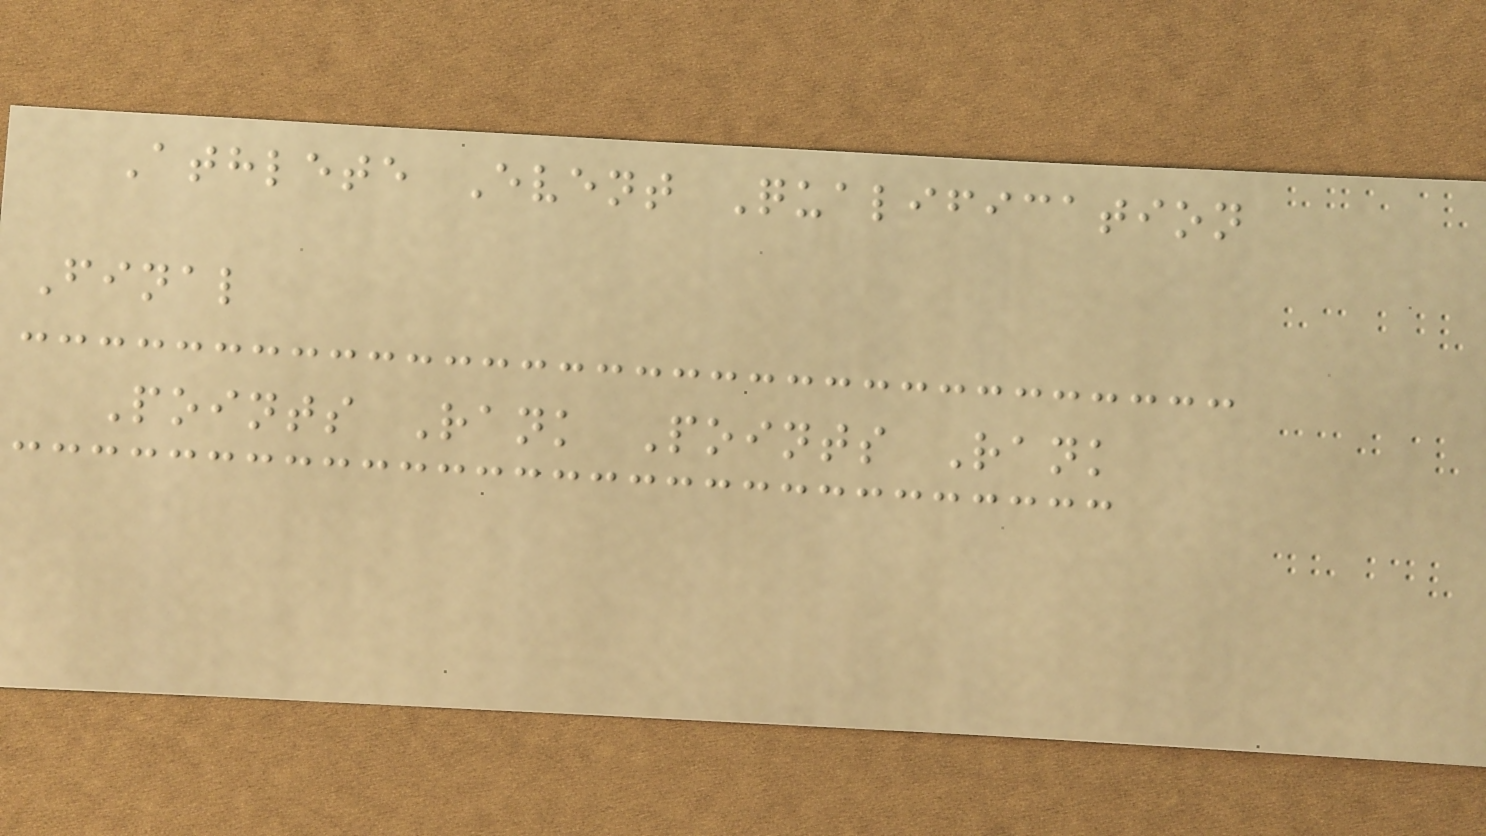Athlete Event Qualification
Final
Points Rank Points Rank
